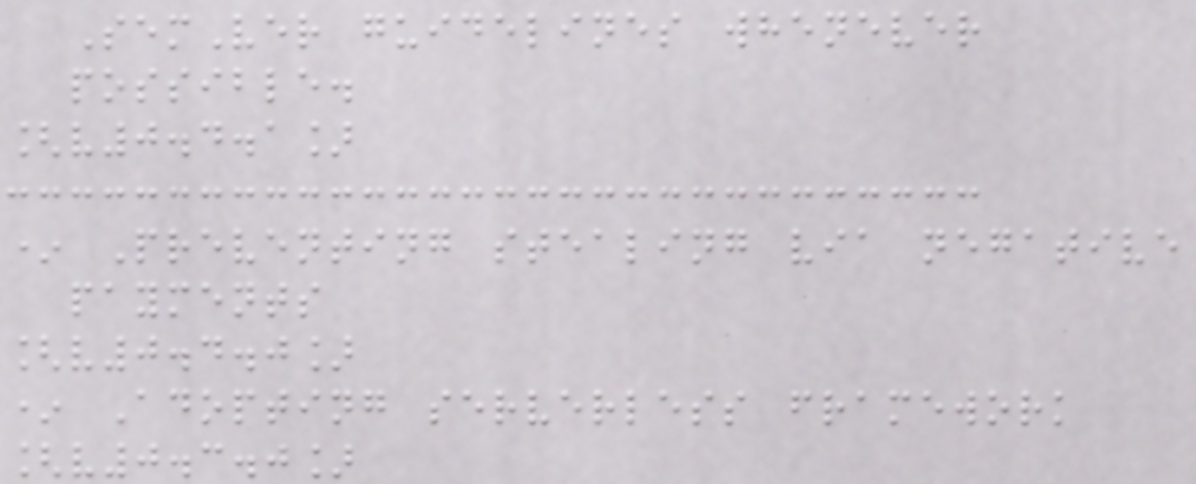SemVer guidelines whenever
possible.
[v0.4.1]
* Preventing stealing via negative
payments
[v0.4.0]
* Adopting serverless framework
[v0.3.0]
